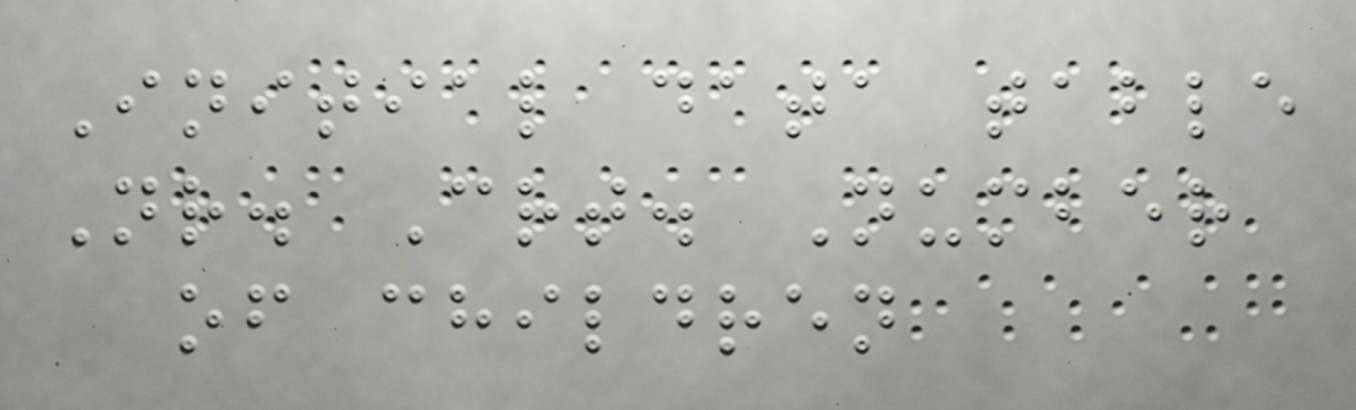Initial data table
Nr. Crt. Number
of children
